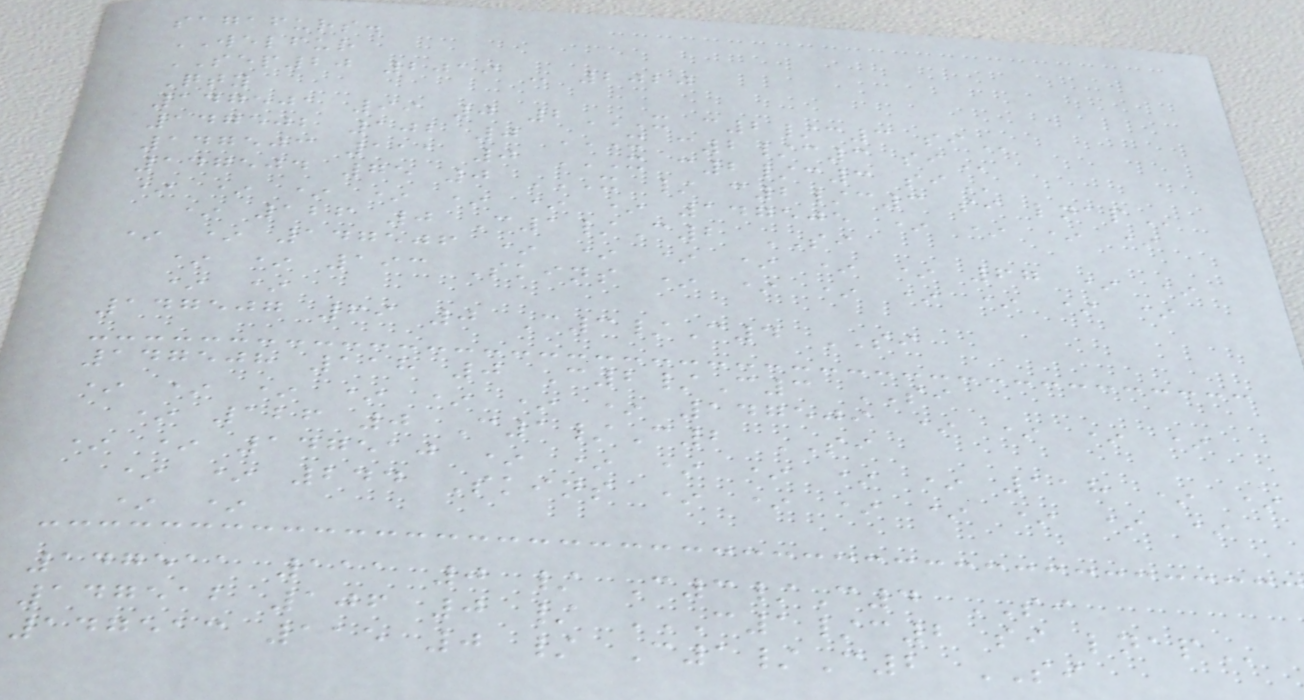sagafurs.
WELFUR
SEP20 2019 - 2020
Qty
147501 99 0 2X C2/C3 SI
147502 102 0 X C2/C3 SI
147503 111 0 X C2/C3 SI
147504 75 0 X / C2/C3 SI LNAP
* * * * * * * 147505 * * * *
* 126 0 C1/C2 SI
* * 147506 * * * * * * 67 * *
* * 193 Skins * * * * * * *
* *
147507 69 0 C3/C4 SI
147508 118 0 C2/C3 SI
* * * * * * * 147509 * * * *
* 126 0 C1/C2 SI
* * 147510 * * * * * * 118 * *
* * 244 Skins * * * * * * *
* *
147511 111 0 / C3/C4 SI
147512 106 0 / C1/C2 SI LNAP
147513 115 0 / C1/C2 SI
